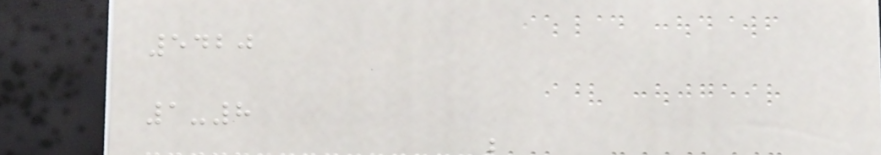5420
1-8
